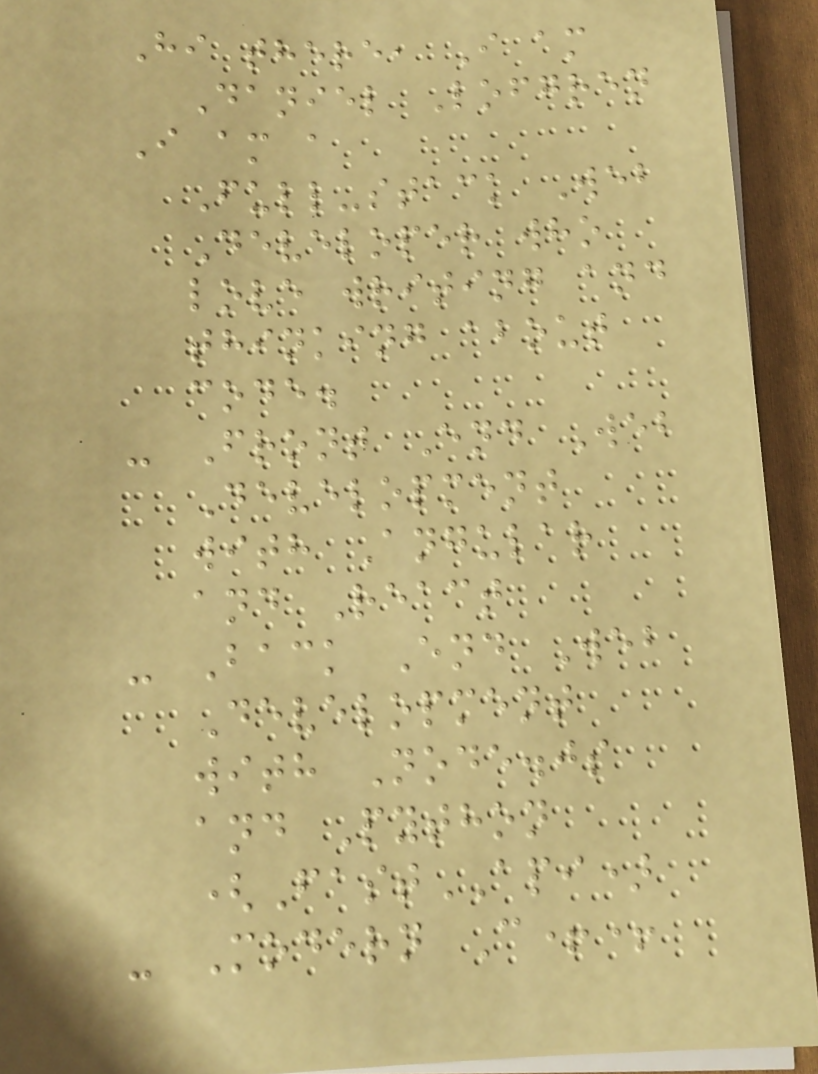Hi there, I am
Daniel Lofgren
I am a
Full-stack Web
Developer who
love writing and
thinking about
code.
- Front End Web
Development
with Angular
and React
- Back End Web
Development
with Node.js
and Python
(FastAPI)
- Modern C++
